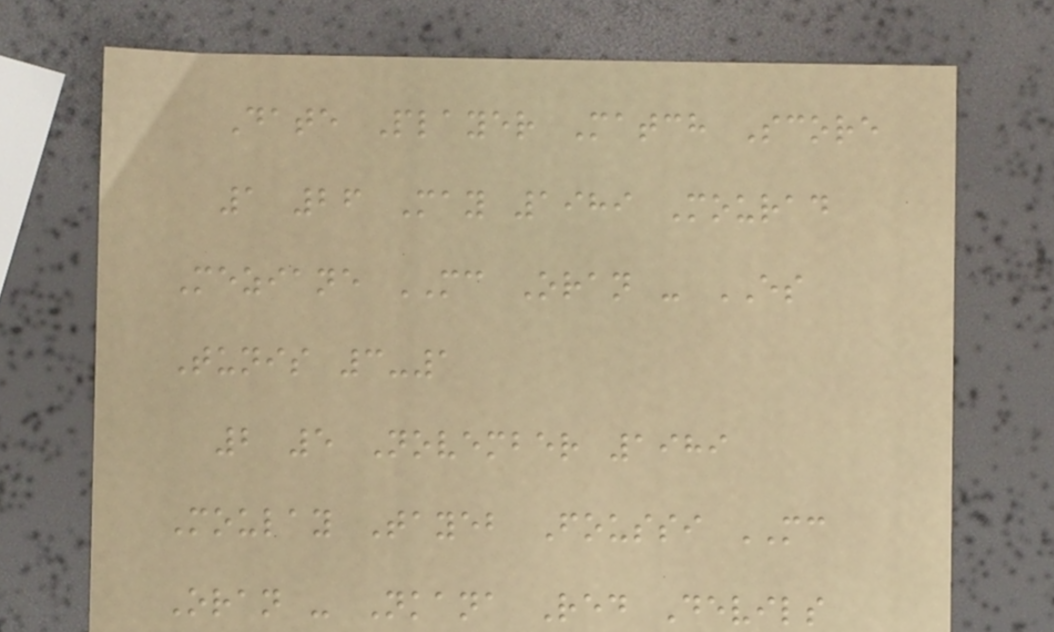Date Player Match Score
1 26 May 1989 Mourad
Meziane MC Oran - ES
Tunis 3-1
2 5 November 1989
Moulay Tayeb Foussi MC
Oran - Nkana Red Devils
